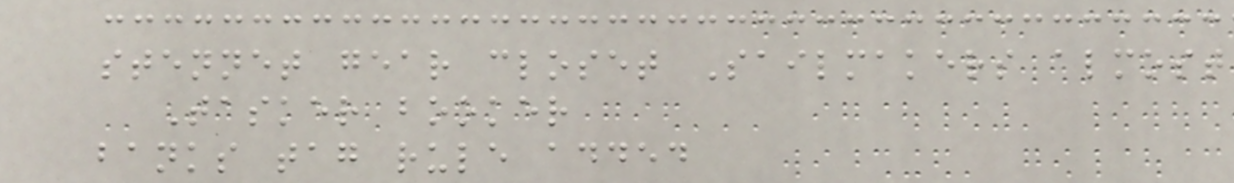stennet gear closet Sailmakers almost
Tasker booker
banks tag rule added
